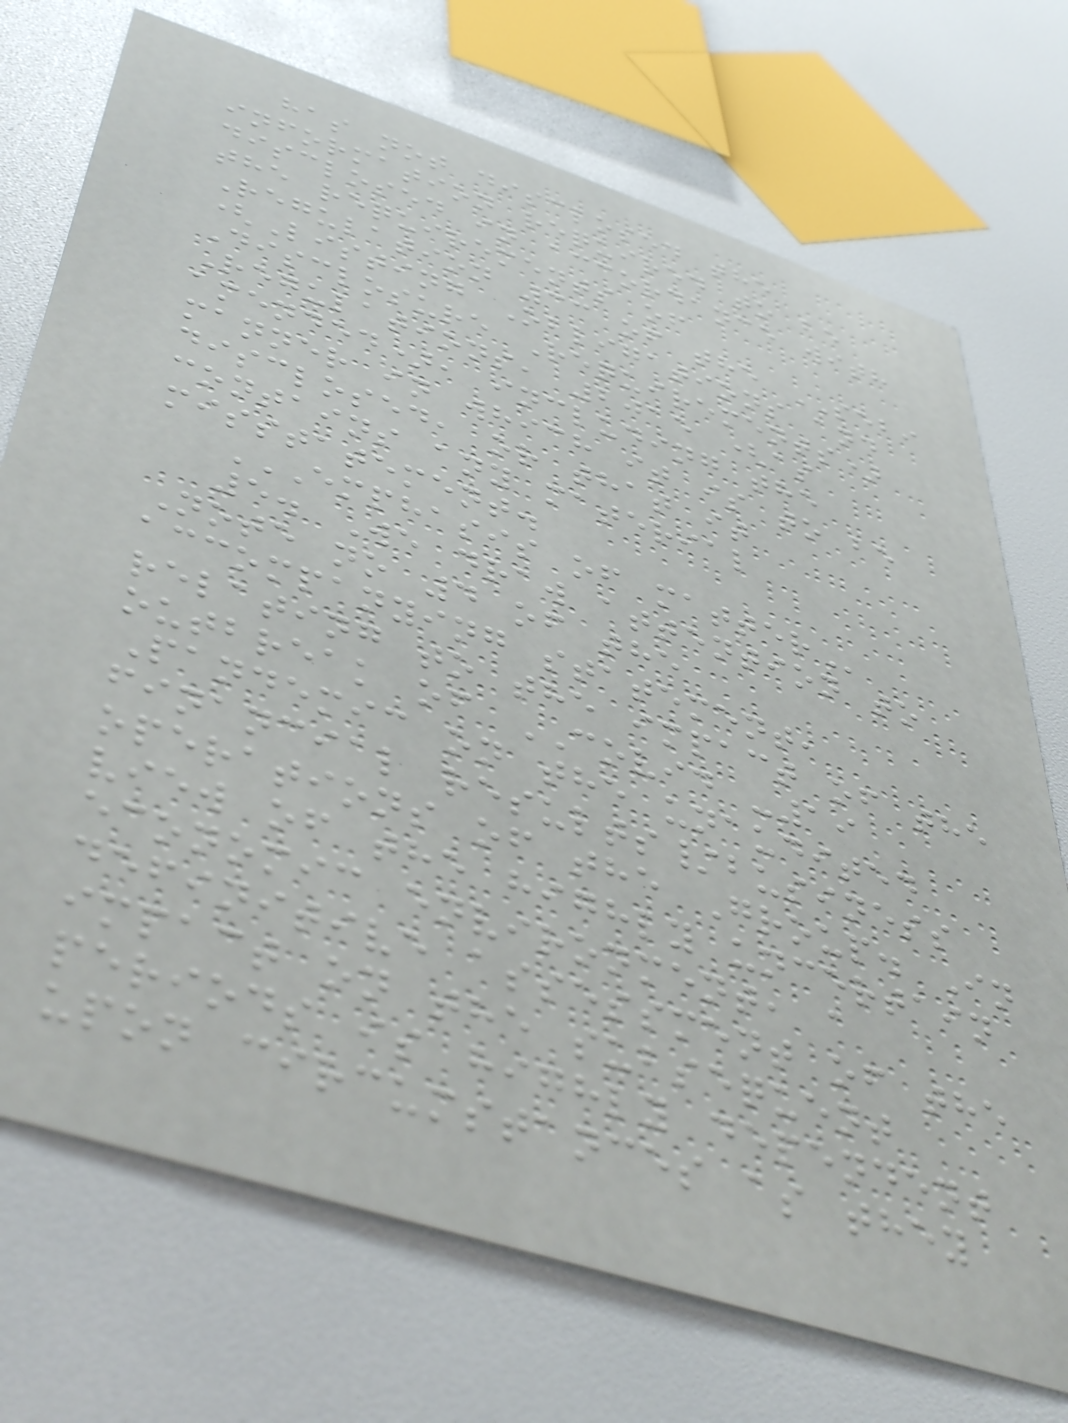has not disclosed the
information required to be
disclosed in accordance with
the requirements of
Regulation 33 of the SEBI
(Listing Obligations and
Disclosure Requirements)
Regulations, 2015 (as
amended), including the
manner in which it is to be
disclosed, or that it
contains any material
misstatement.
EMPHASIS OF MATTER
5. We draw attention to
Note no 4 of the
accompanying statement,
relating to the impact of the
outbreak of COVID -19
Pandemic on the unaudited
financial results/business
operations of the Group. In
view of the highly uncertain
economic environment, a
definitive assessment of the
impact on the subsequent
periods is highly dependent
upon circumstances as they
